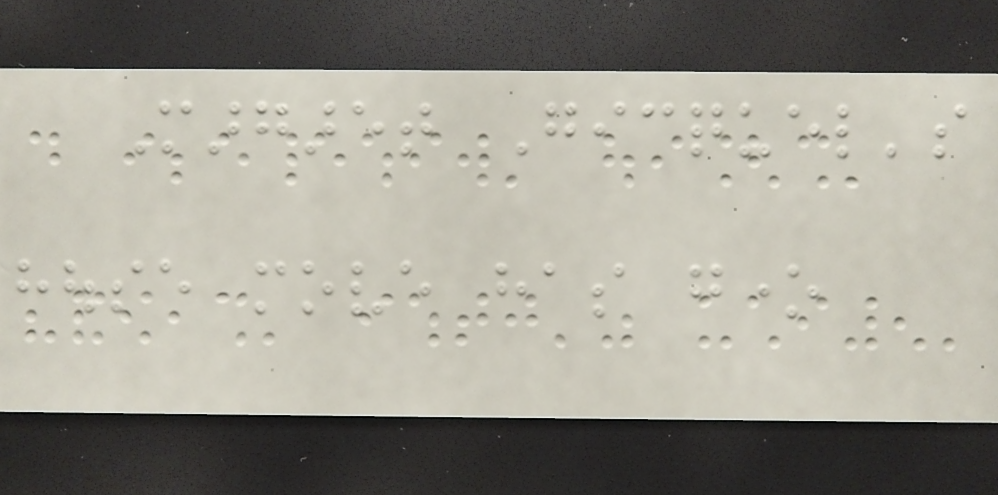Margaret Gicquel's
house move has gone
